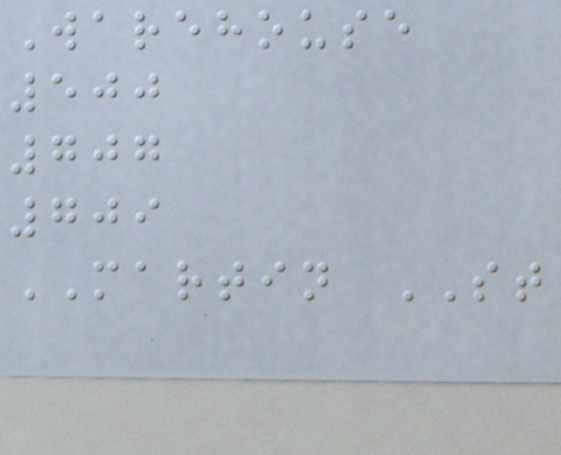Warehouse
500
707
709
MARTIN ST
